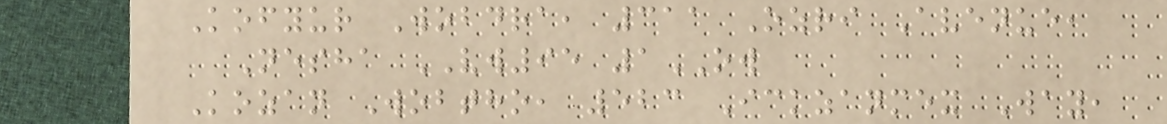Kofyur Wobdra, 311 Ozri Avenue,
Nesha VW95 1OW
Kozan Wobtho, 523 Ickzanmex Way,
